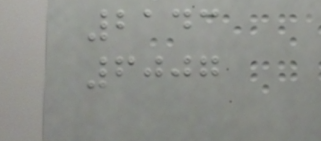2143
6007
